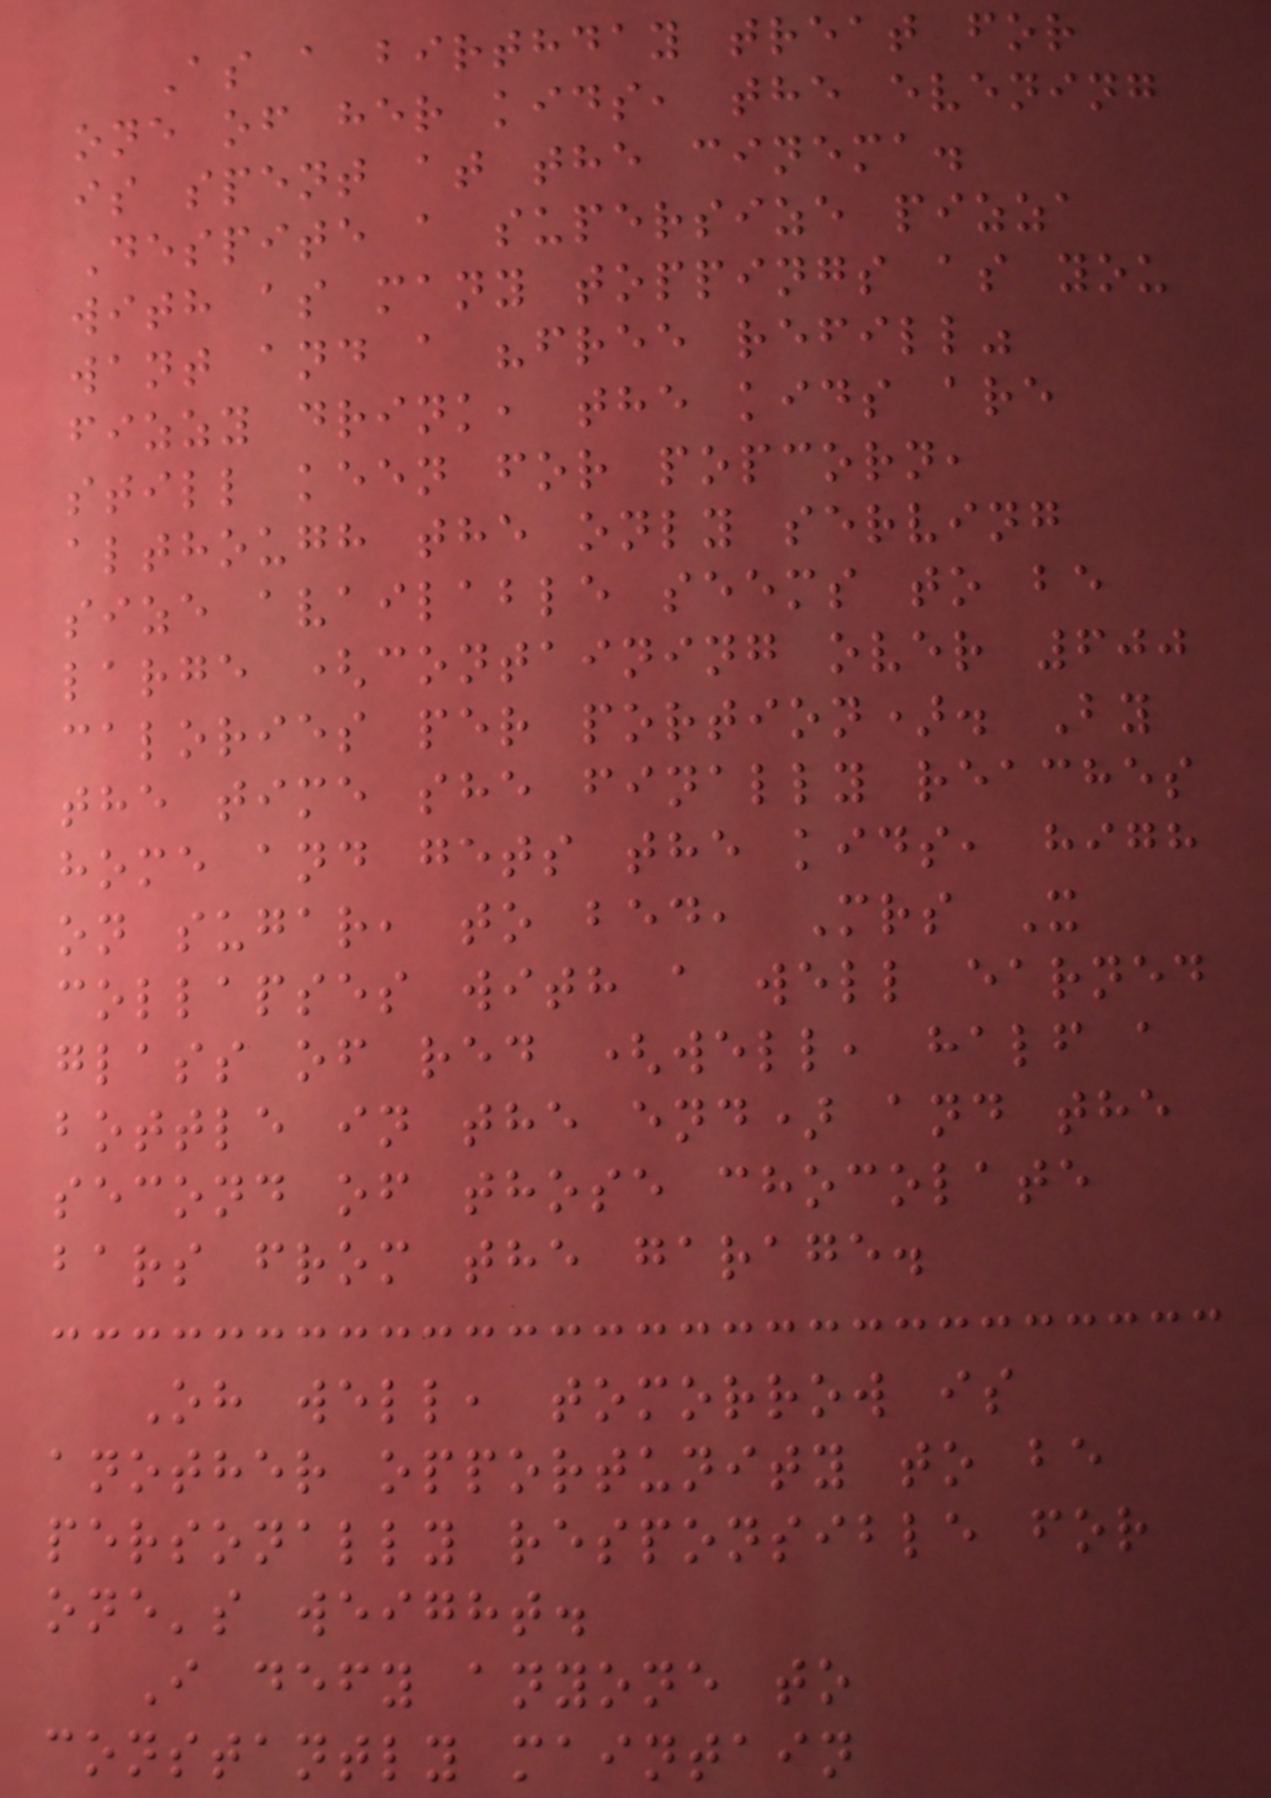As a birthday treat for
one of her kids, the evening
is spent at the cinema.
Despite a supersize pizza
with as many toppings as you
want and a "free refill"
fizzy drink, the kids are
still keen for popcorn,
although the only serving
size available seems to be
large (containing over 600
calories per portion). By
the time she finally reaches
home and gets the kids, high
on sugar, to bed, Mrs X
collapses with a well earned
glass of red (well, half a
bottle in the end) and the
second of those chocolate
bars from the garage.
Oh well, tomorrow is
another opportunity to be
personally responsible for
one's weight.
I defy anyone to
constantly maintain
